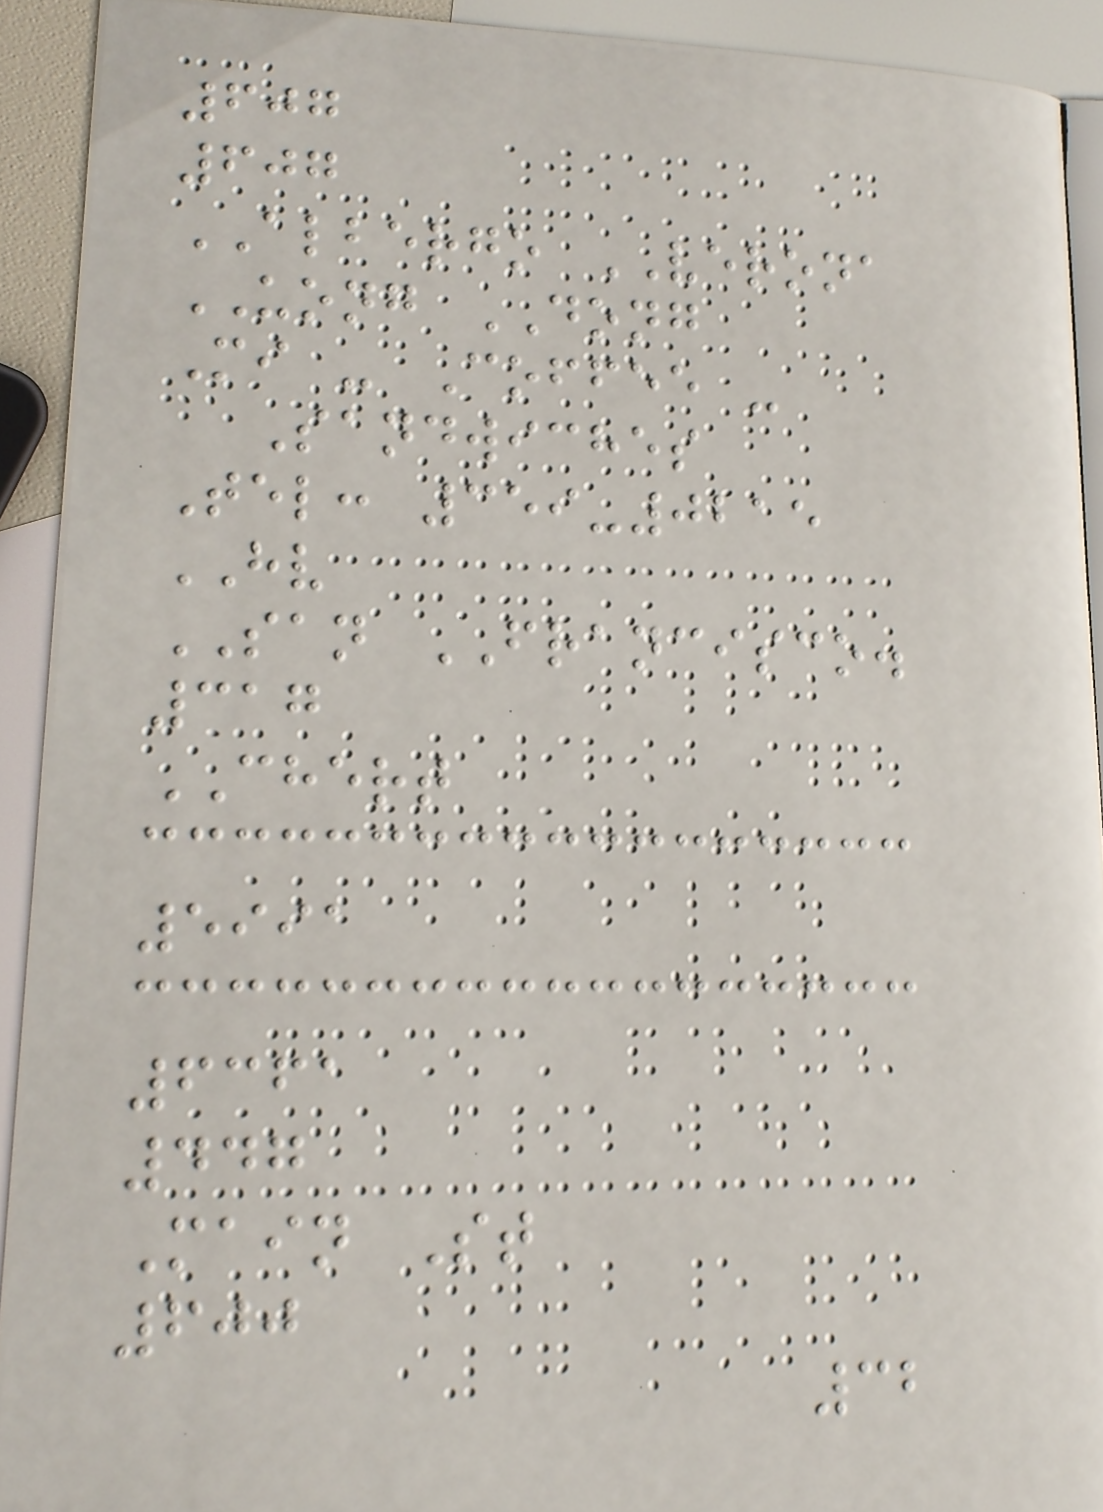607
607
ALBERGO VERONA
UONG DONG
Mi - Coffee -
Sandwiches
Tel: 359-0215
HV
SAN FRANCISCO.
317
CHERT
5991
6361
447
Main St
600
32
